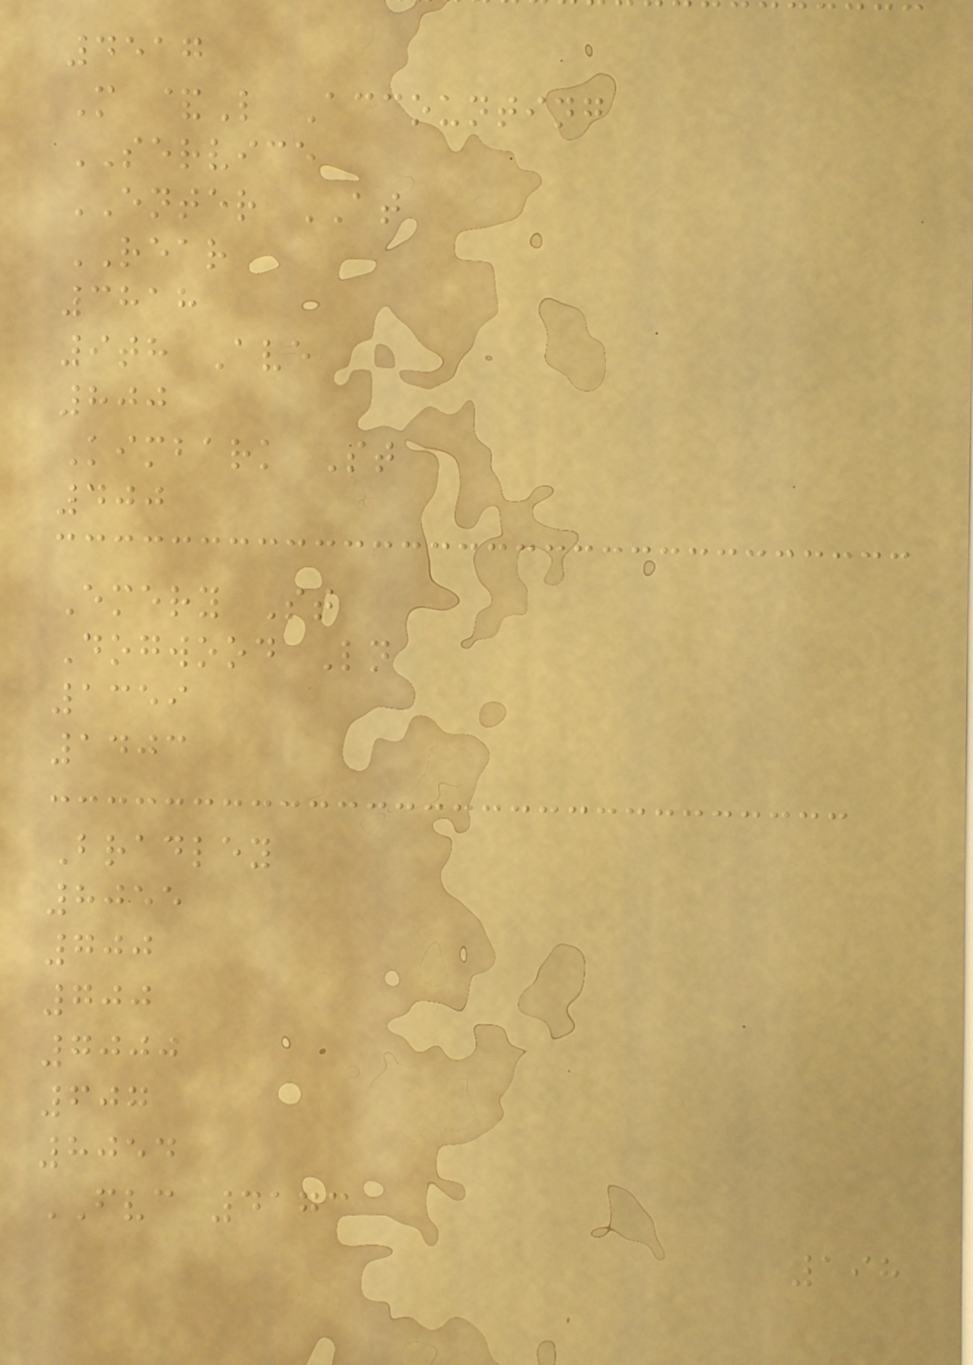4517
M &L Accounting
SERVICE
ENTER AT
REAR
3818
9th Ave
800
Kimbark St
400
Emery St
Dogwood Ln
1359
1403
Bradley
8055
700
700
7000
607
8054
FVC 4173
198
